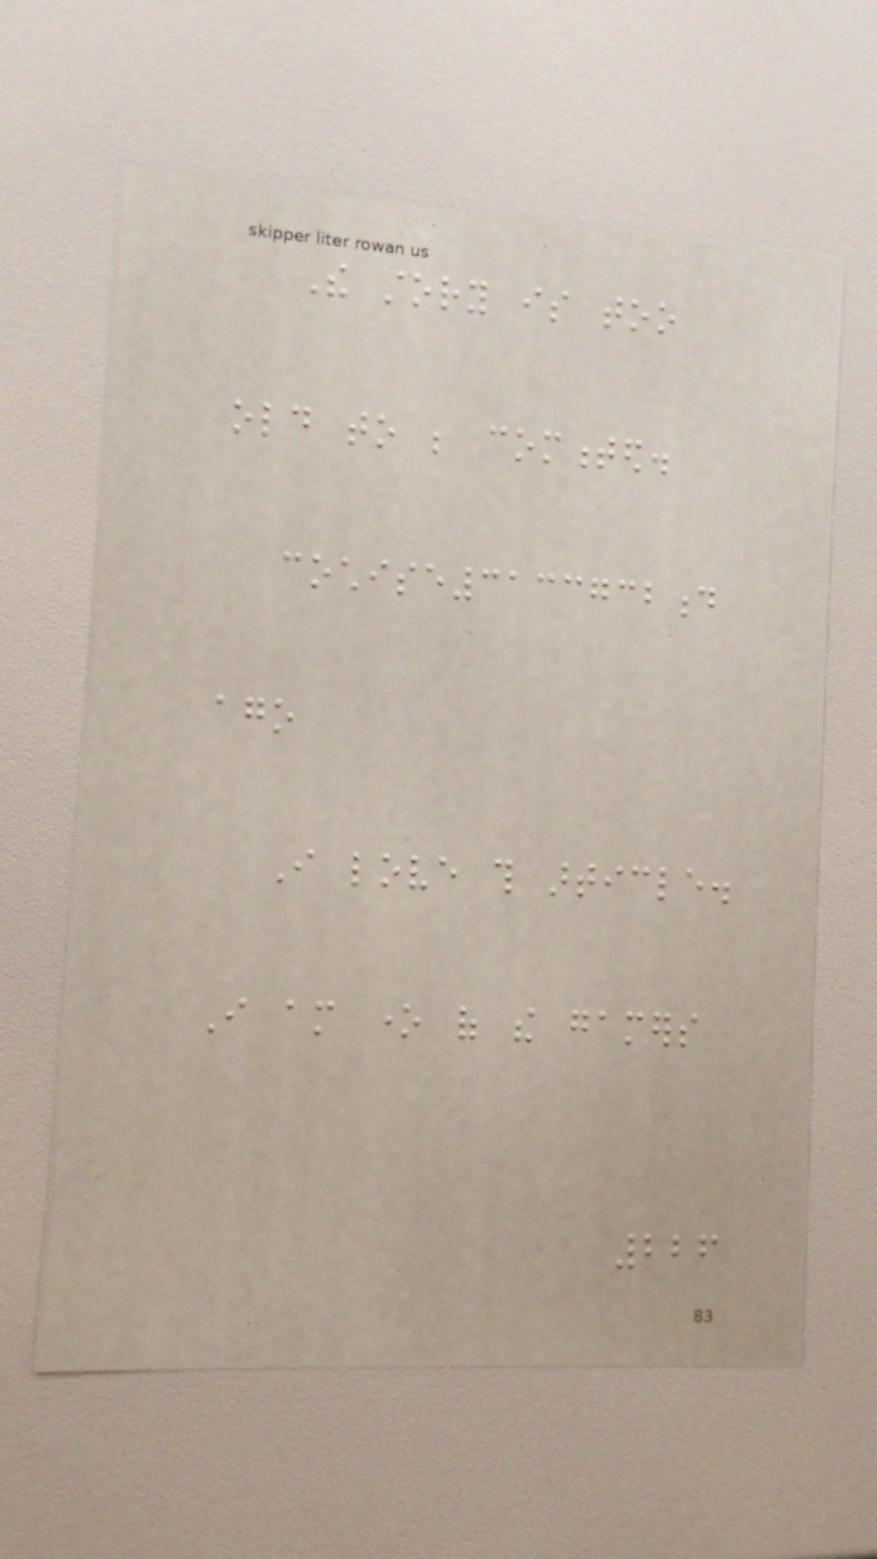The story is too
old to be commented.
cochise3133732d
ago
I love this article.
I am one of the gamers
226
